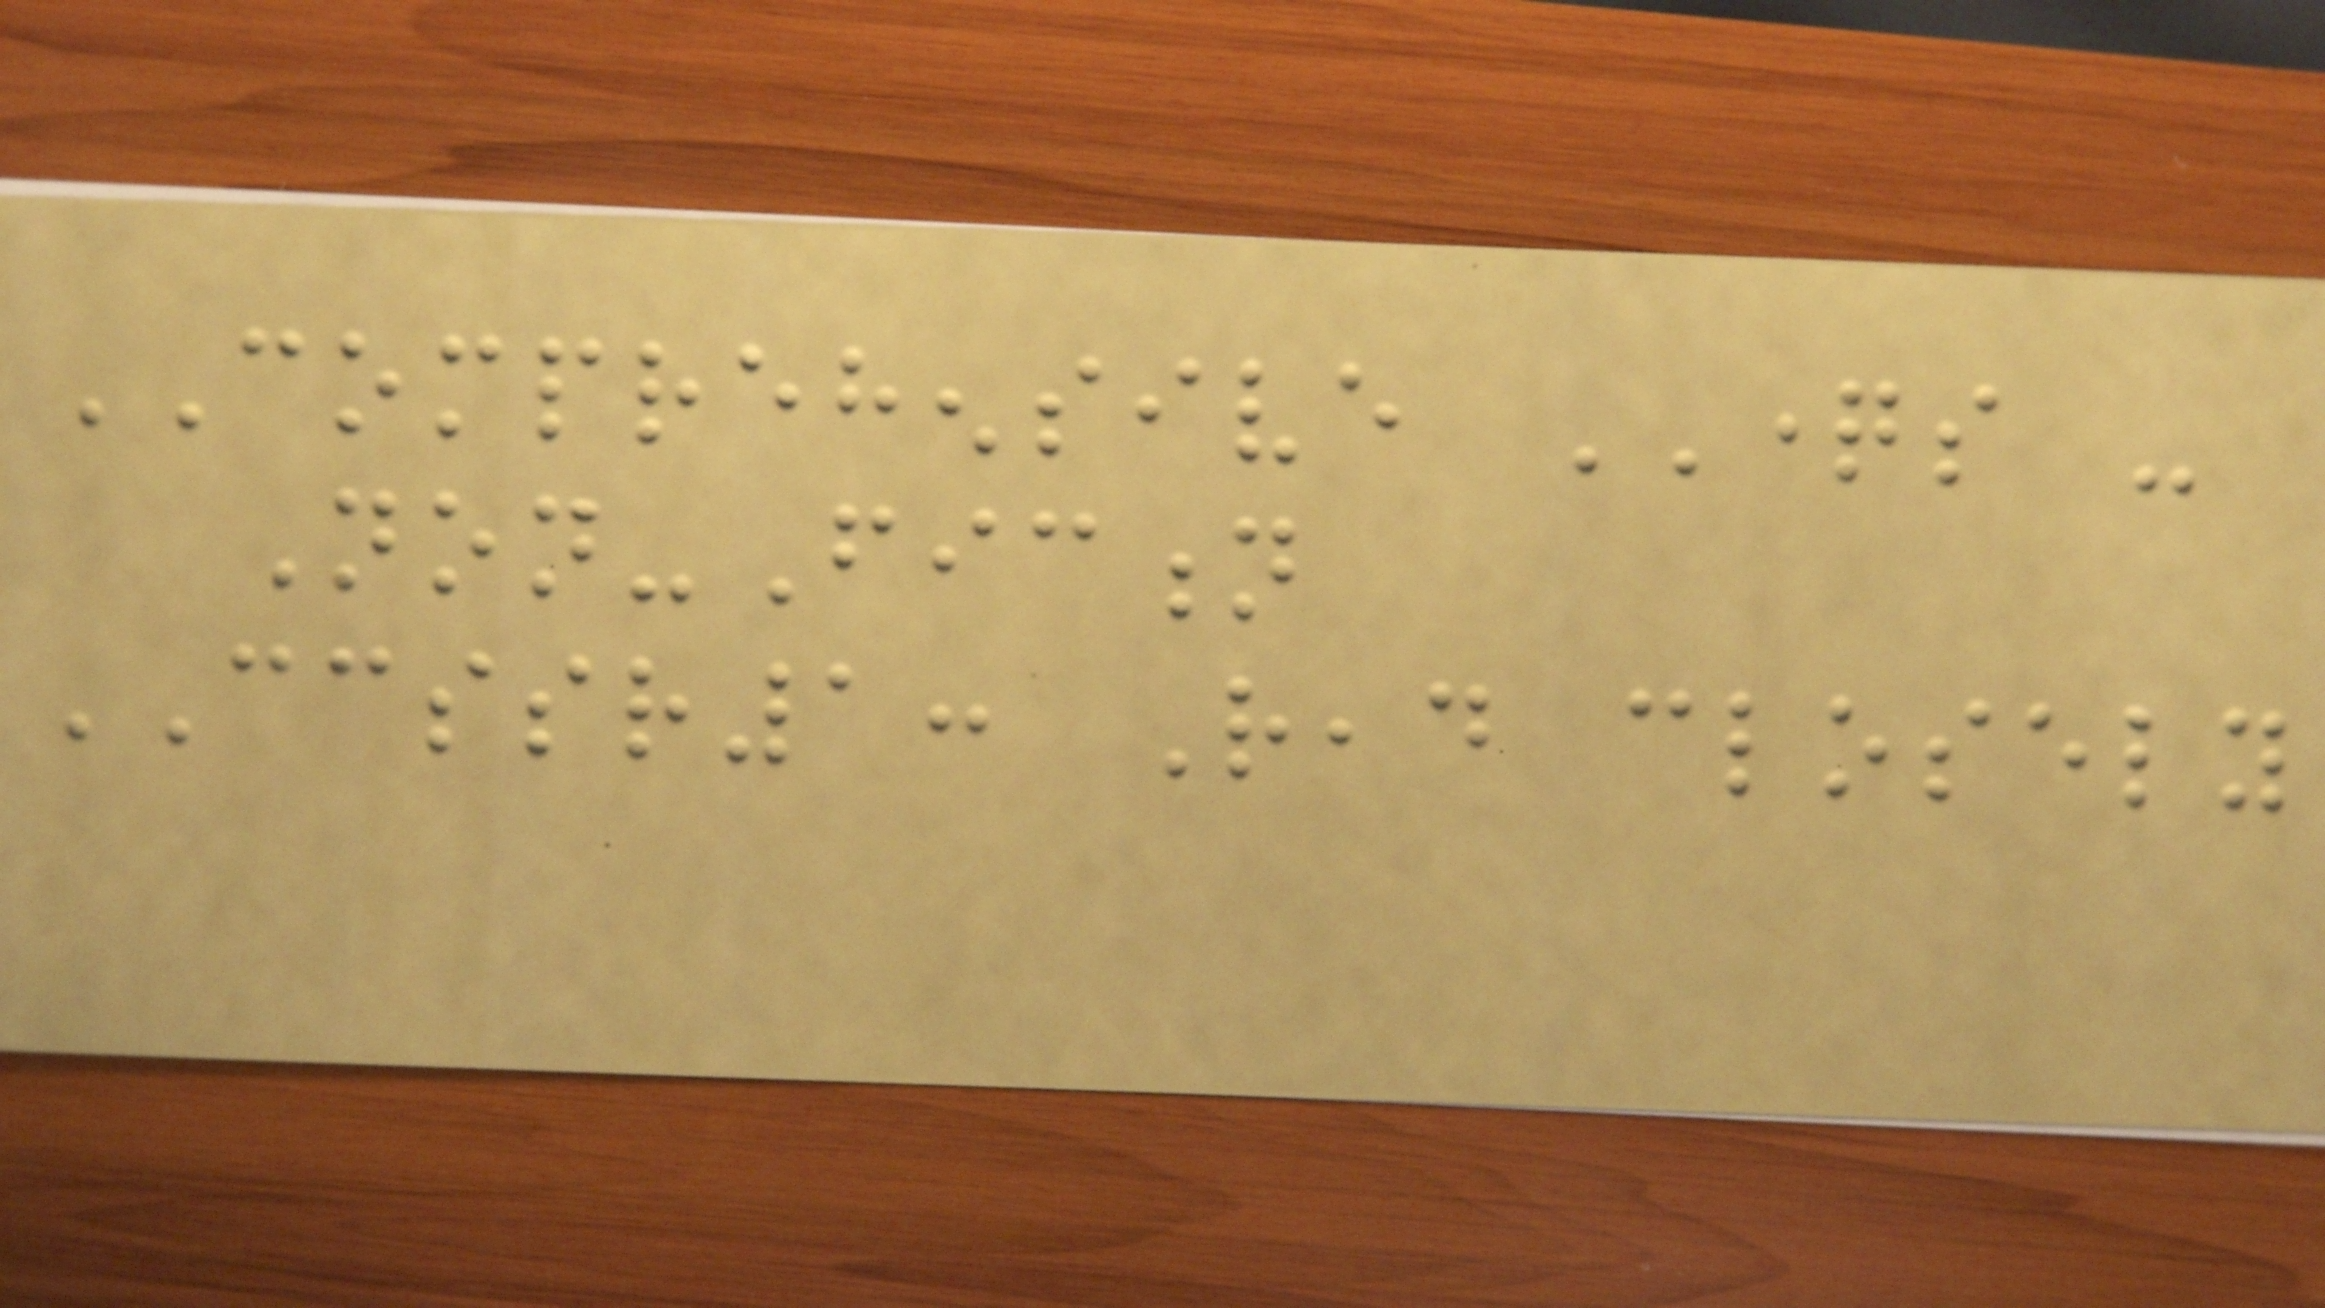COMPREHENSIVE QUESTIONS -
Non-Fiction
CCSSR1: Read closely
